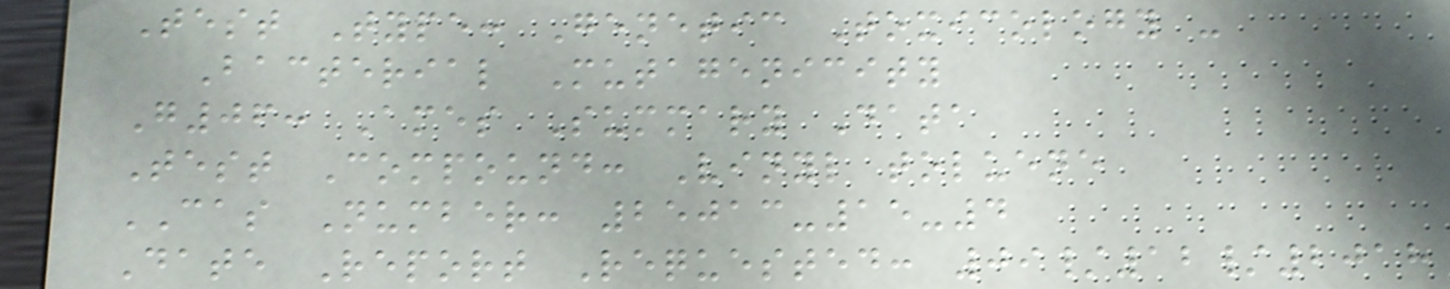Test Type: Genetic Toxicology -
Bacterial Mutagenicity
G06: Ames Summary Data
Test Compound: Vinyl toluene
CAS Number: 25013-15-4
Date Report Requested: 09/12/2018
